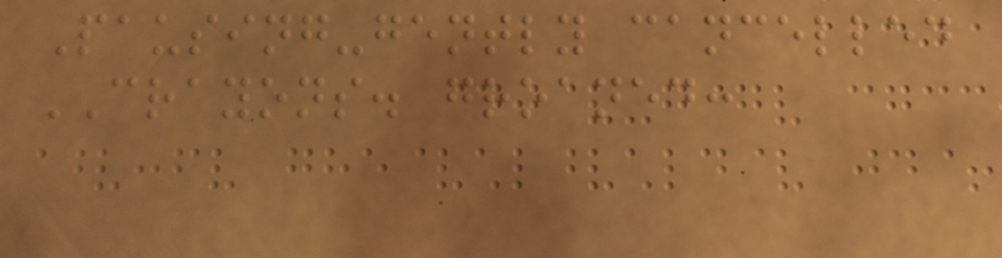Pausing-gently cancelled
CRAYONS. groaned:
